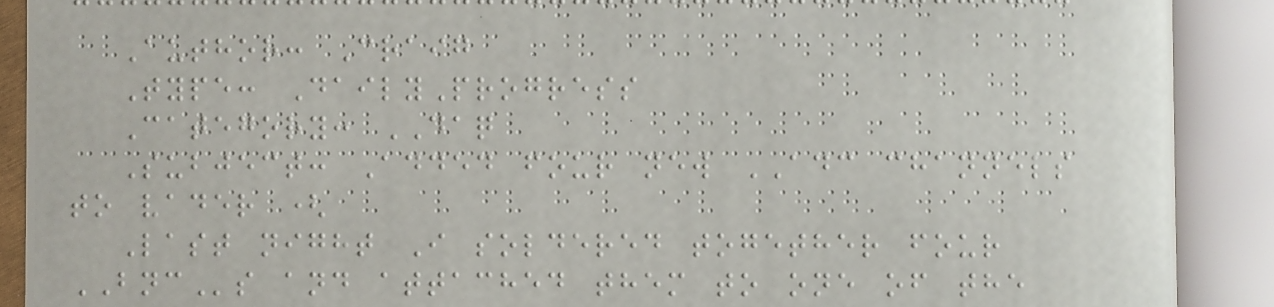Author: Craig
Type: DailyProgress
Category: DAQ
Subject: Added four new ADC channels
to vader (
Last night I soldered together four
BNCs and attached them to one of the
